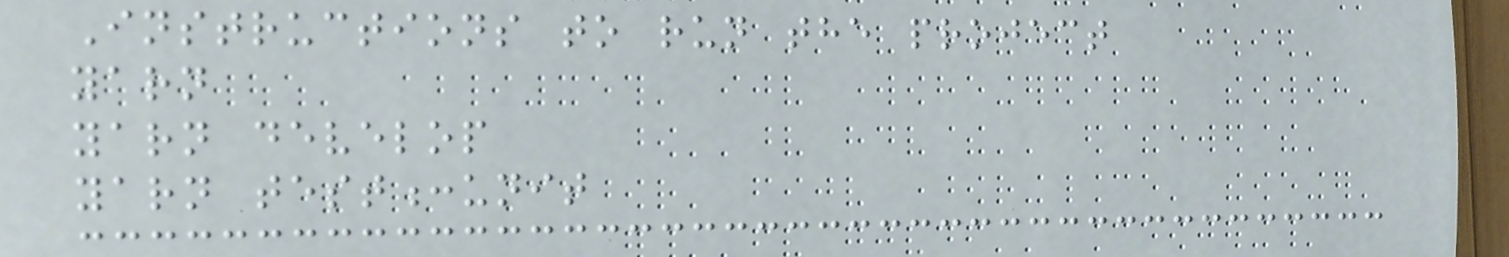Instructions to run the project
yarn
yarn develop
yarn test:unit
